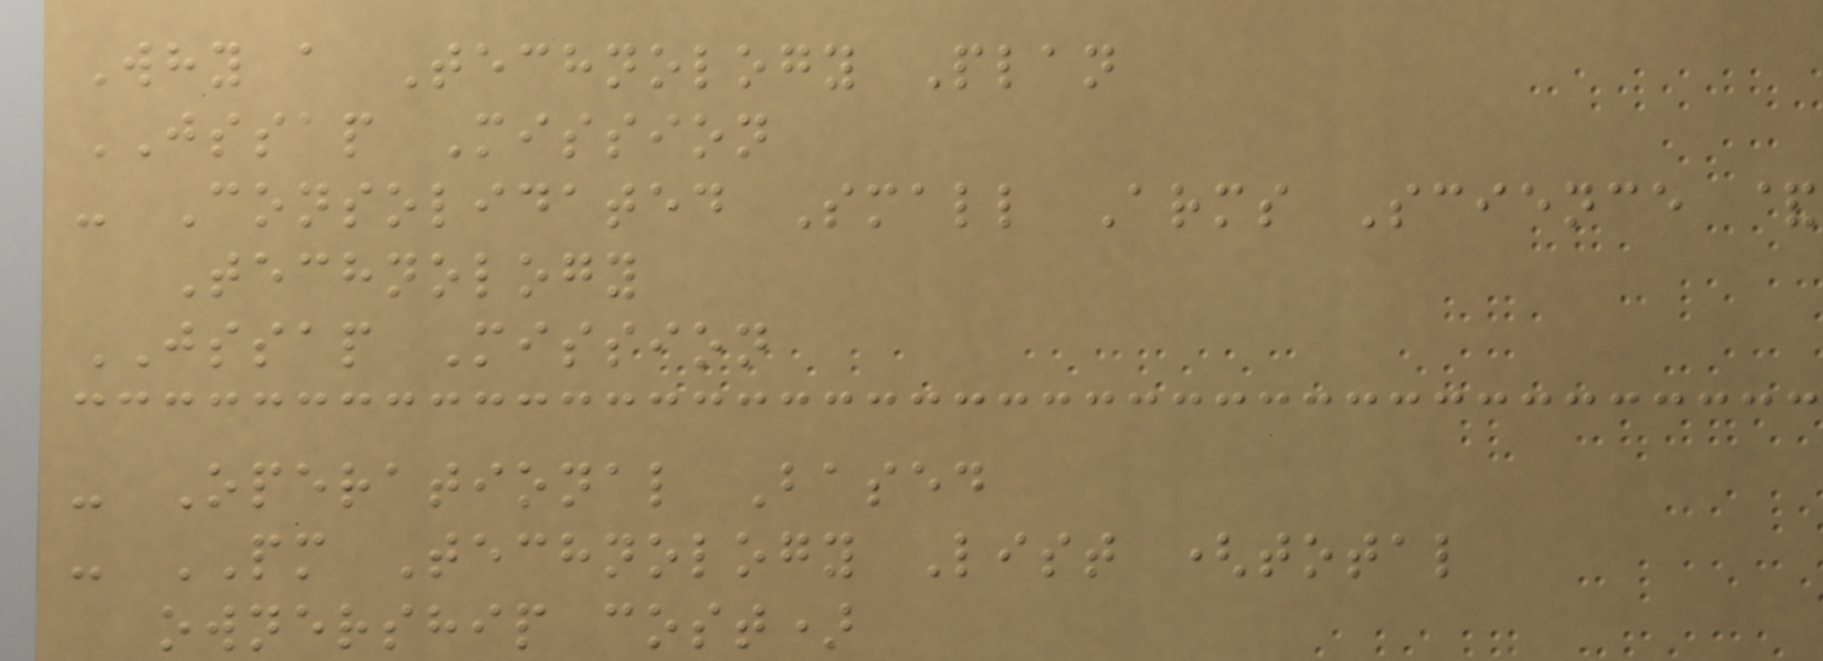Why a Technology Plan
JSSAP Mission
- Consolidated Small Arms Science &
Technology
JSSAP Mission
- Operational Based
- PM Technology List (total
ownership cost)
